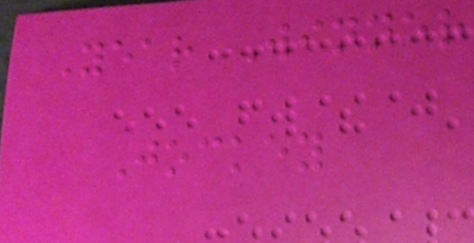Year Winner
Jockey
